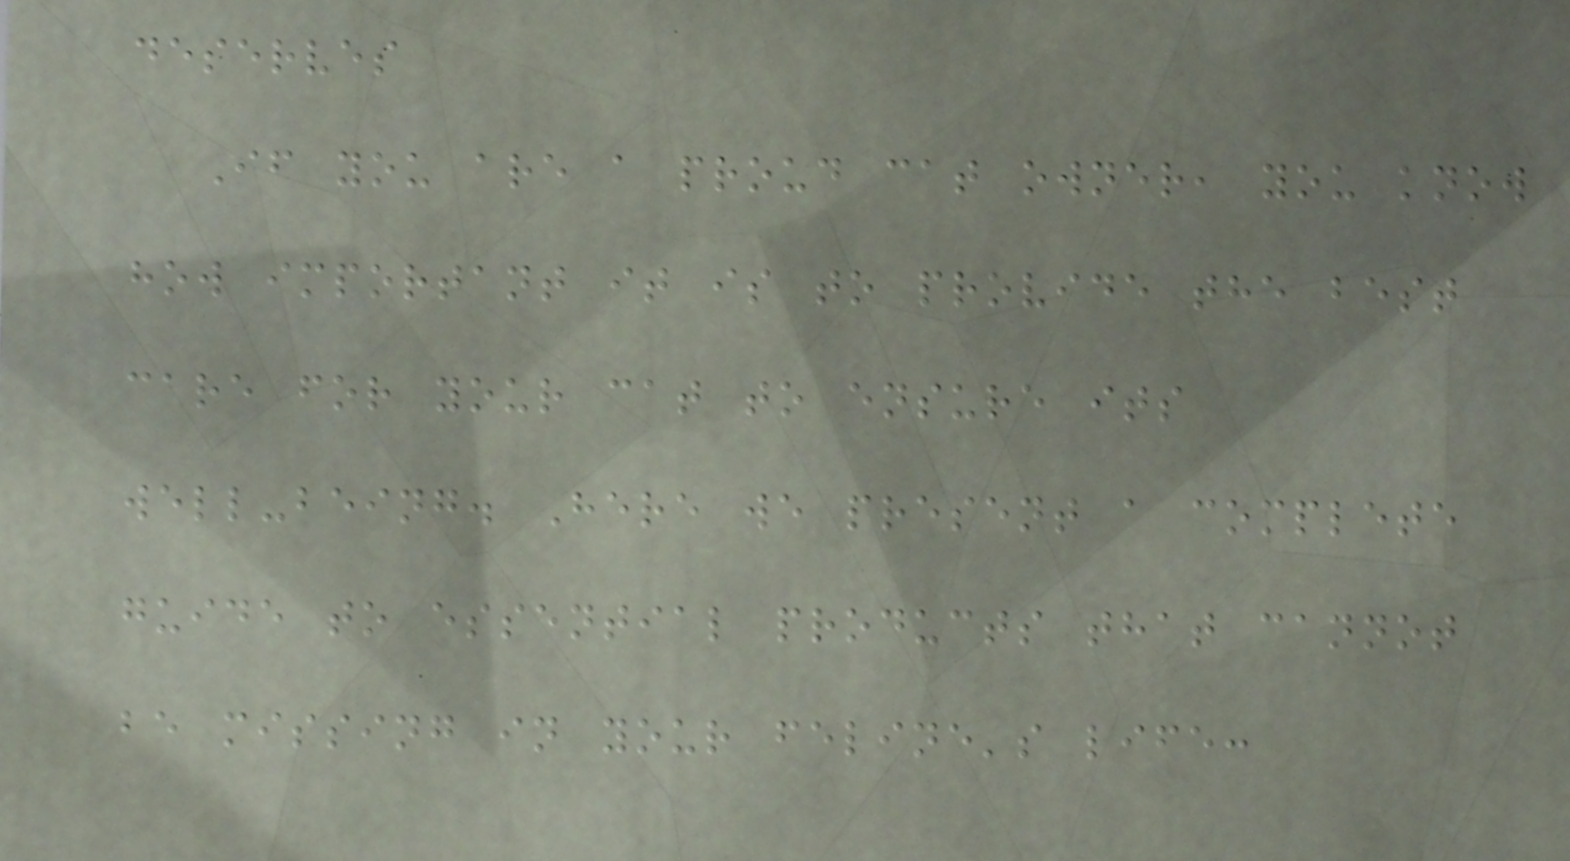deserves
If you are a proud cat owner, you know
how important it is to provide the best
care for your cat to ensure its
well-being. Here we present a complete
guide to essential products that cannot
be missing in your feline's life:
